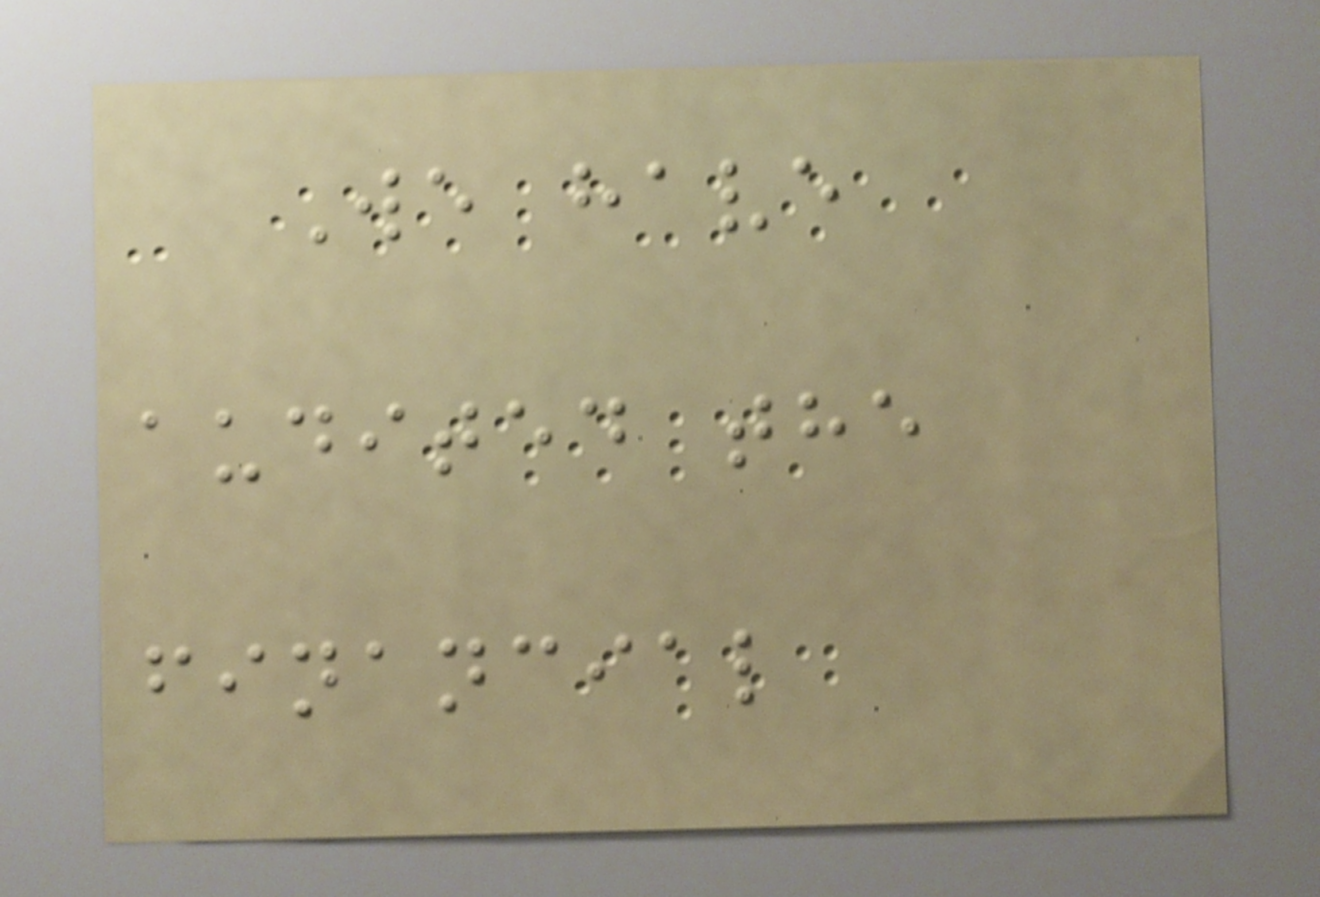We have
audited the
financial
